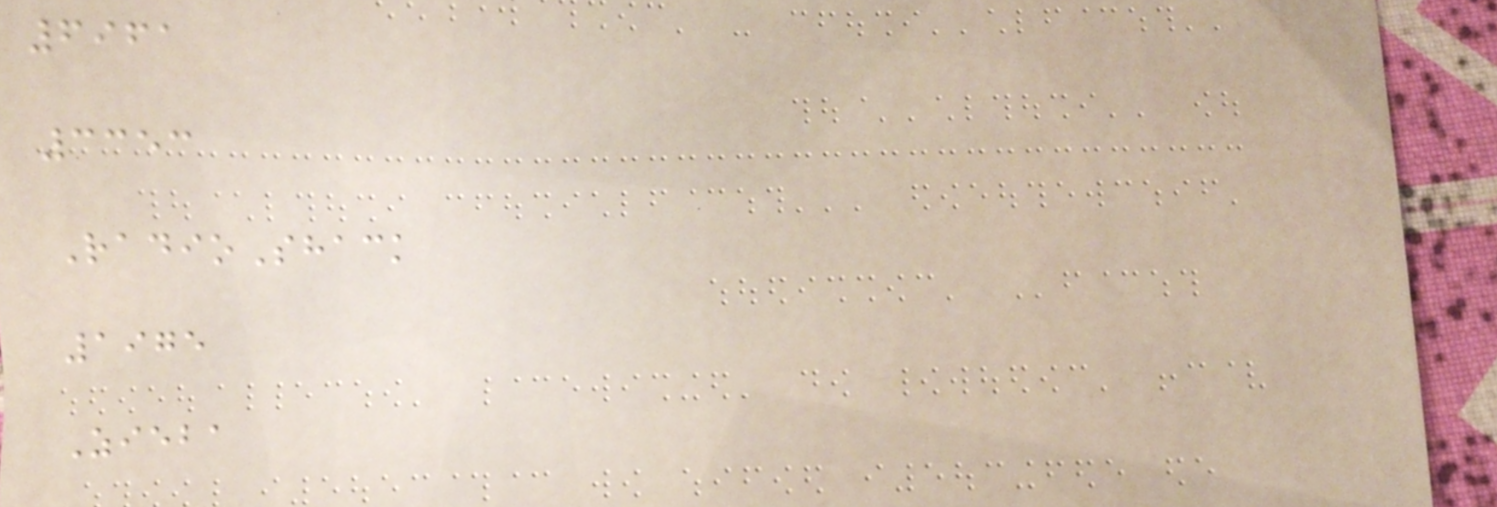6961
3353
RadioShack
1975
Zieba
